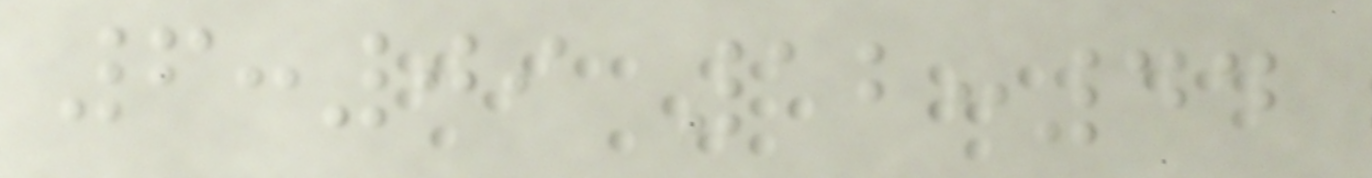6:09 12:44
